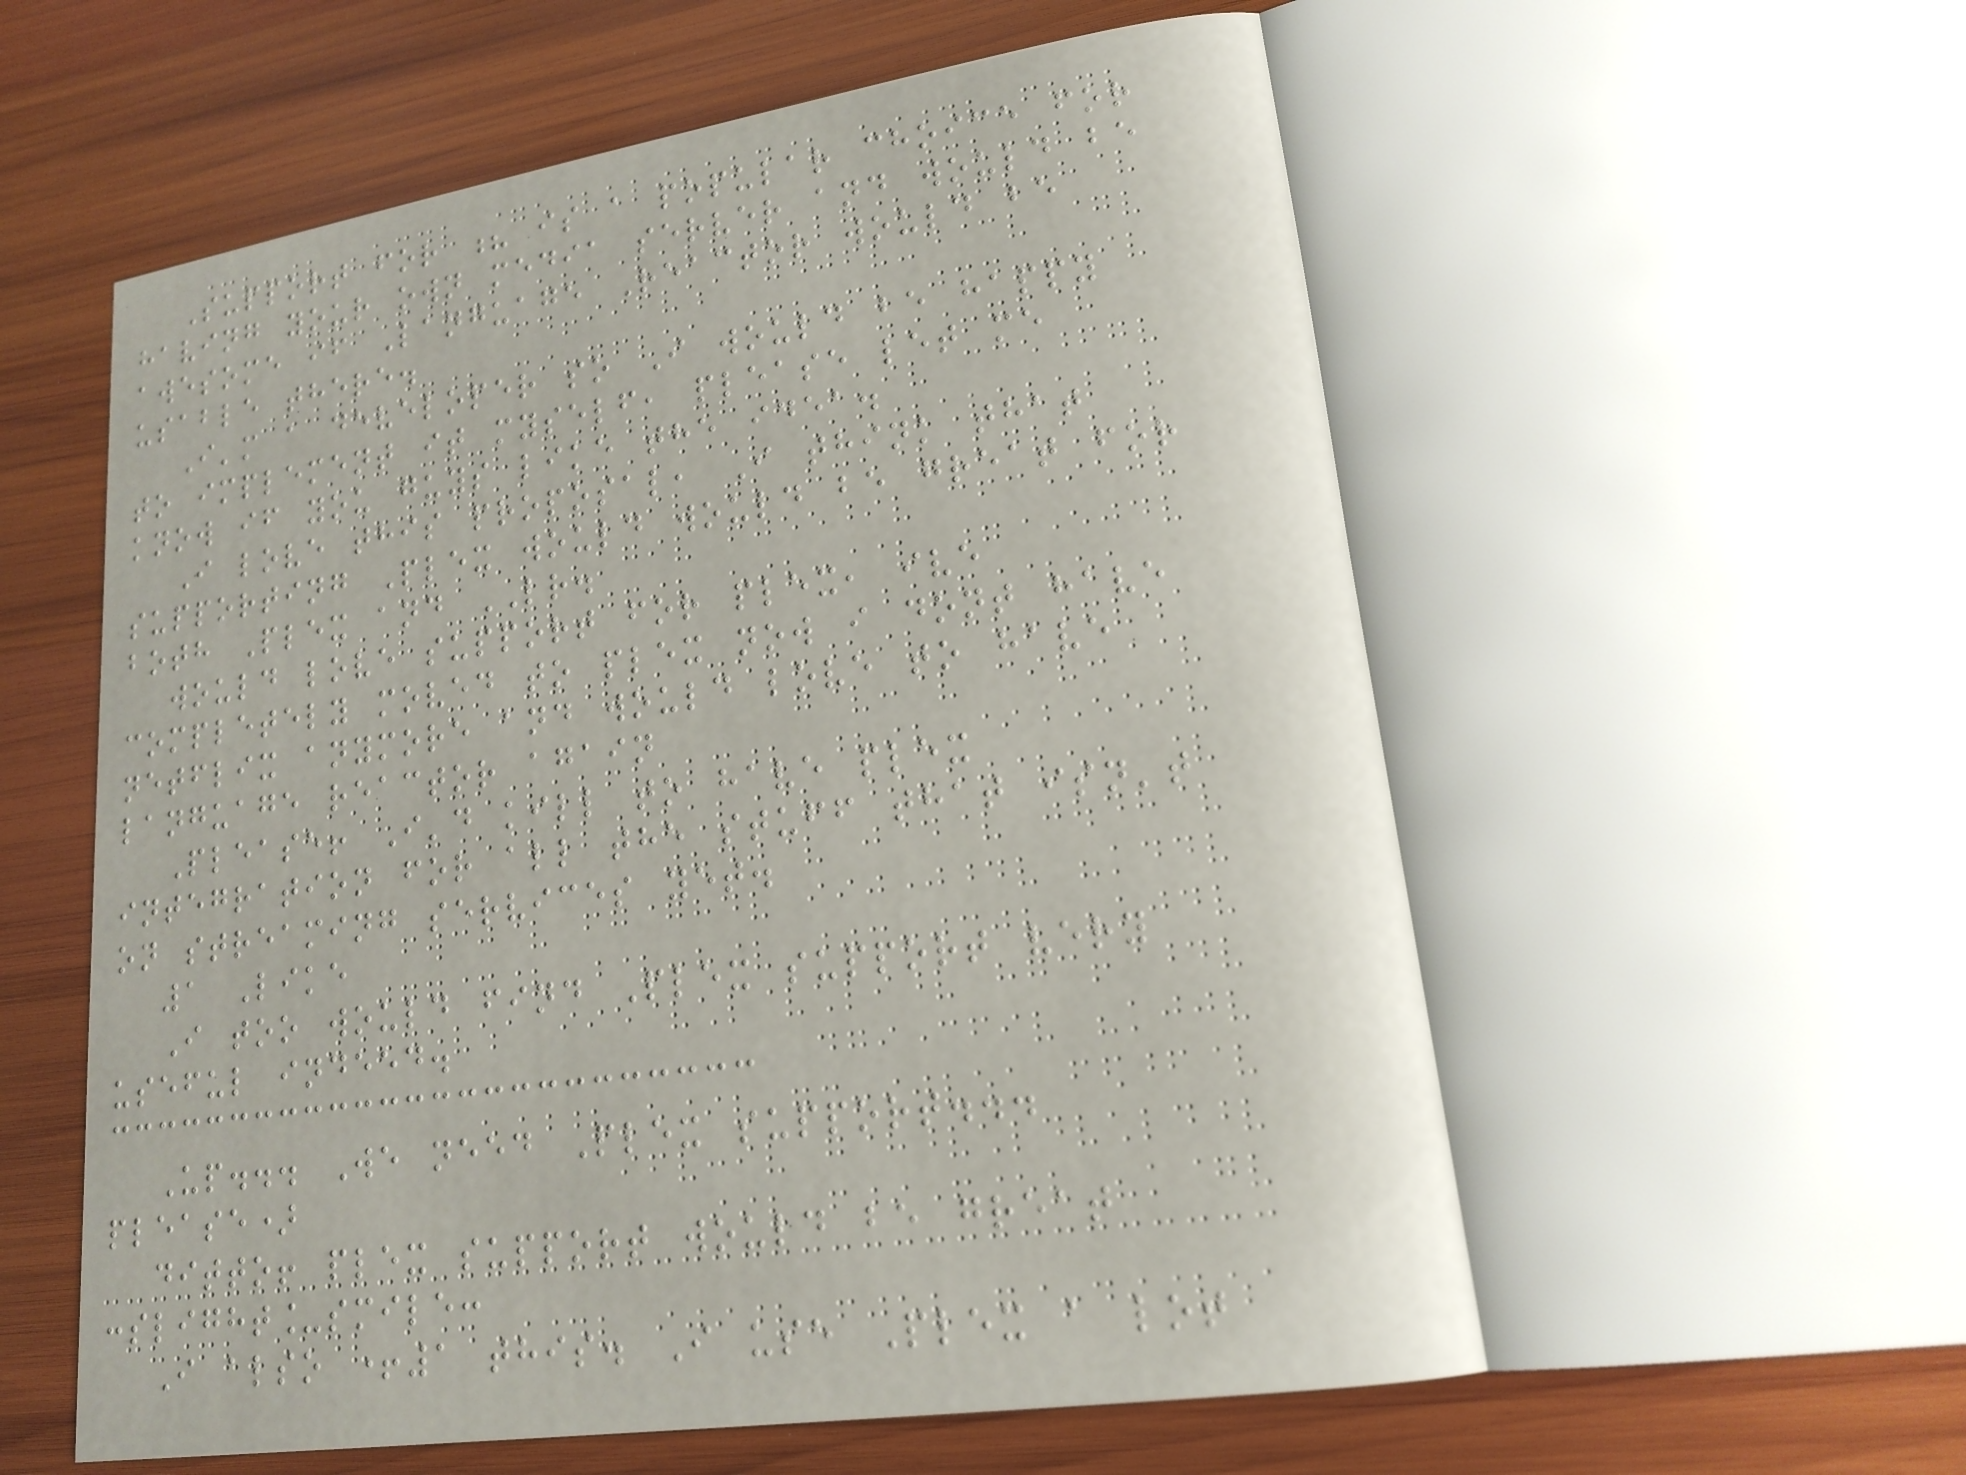Support for ? is a popular choice for
having your own media server and would be
awesome if Language Reactor would be
usable there.
I'm a developer so I would be happy
to implement it myself, please let me
know if you guys like the idea.
I love this proposal, I think that
supporting Plex would would be great for
both Plex and LR.
would love support for plex, ive
completely moved to plex now i dont have
netflix anymore and would love to have
language reactor again
Please! I'd kill to have plex
integration for all the stuff that isn't
on streaming services yet.
1 Like
I too would find Plex support very
useful indeed.
Up... We need Plex support...
please)
ditto! plex support would be great
:slight_smile:
I also +1 this. I use Plex a lot
